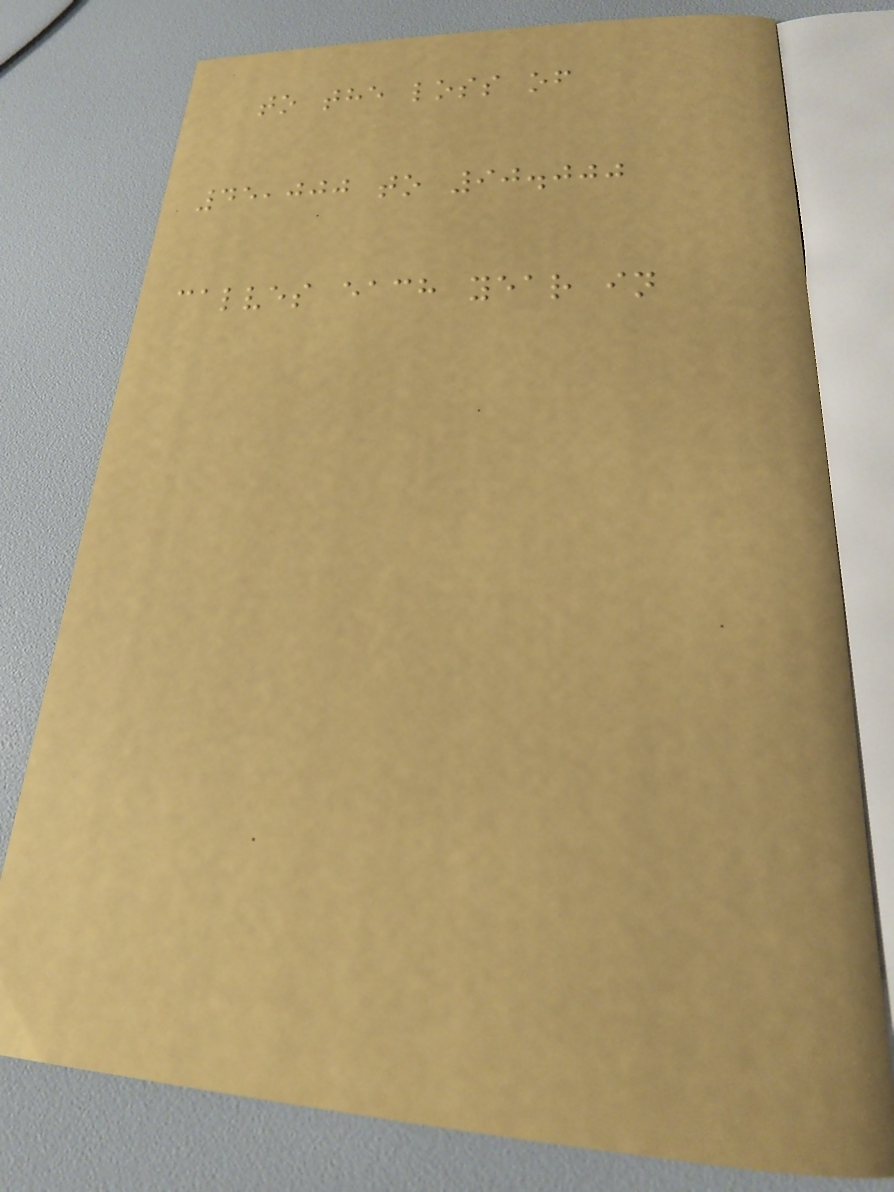to the loss of
45,000 to 90.000
calves each year in
